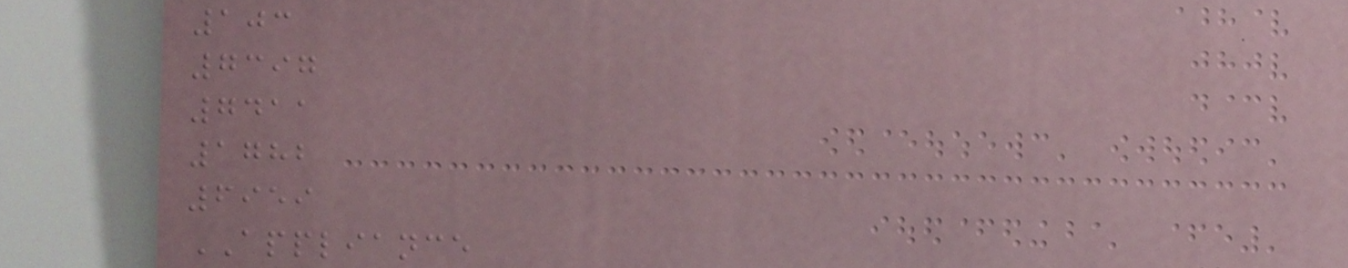103
7397
7411
1782
6959
APPLIANCE
